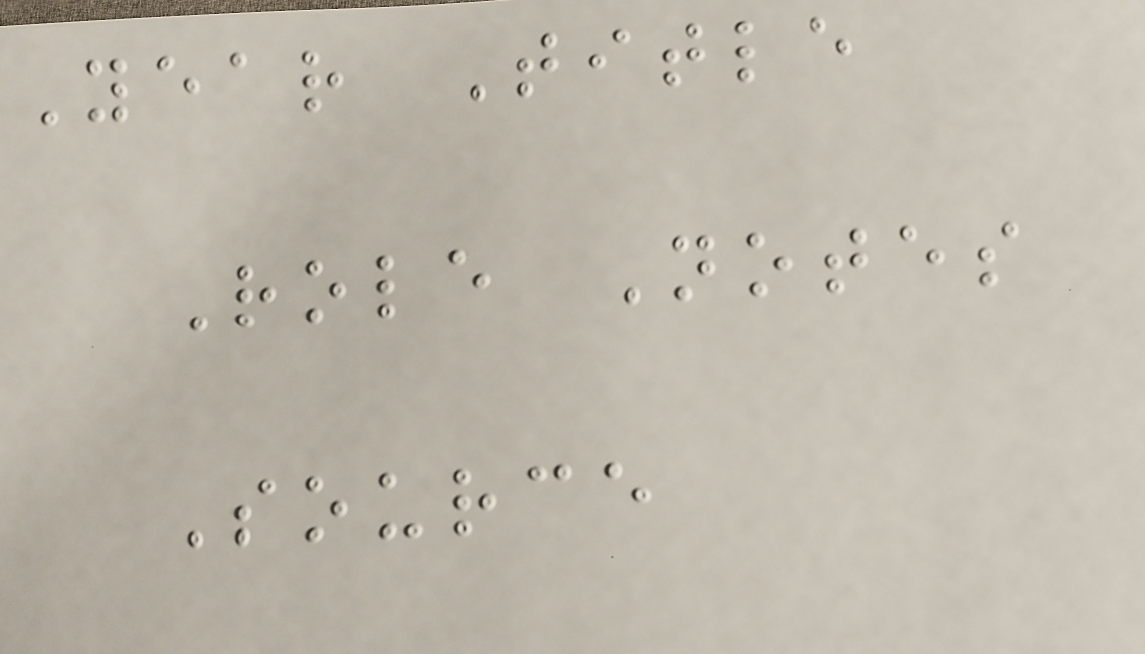Year Title
Role Notes
Source
